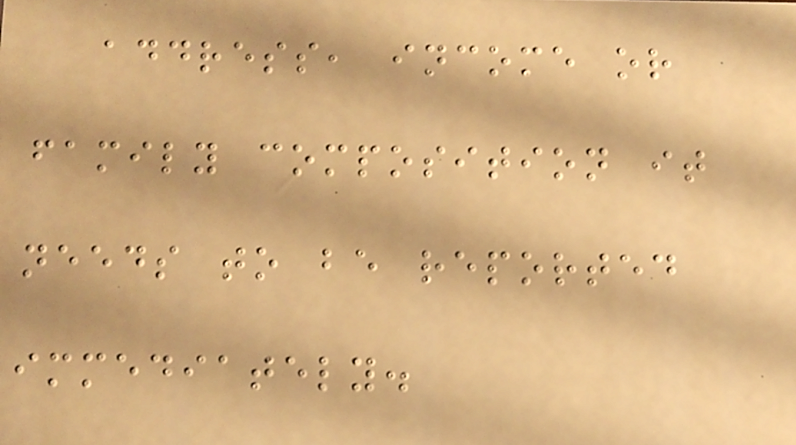address, income or
family composition it
needs to be reported
immediately.
